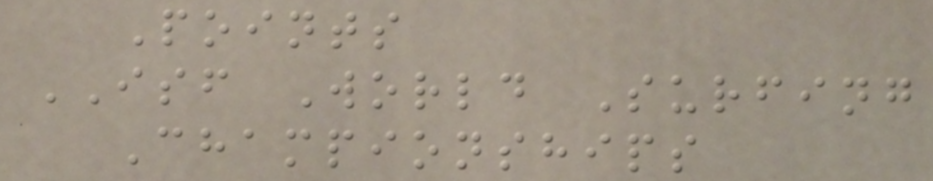Points
ISF World Surfing
Championships
